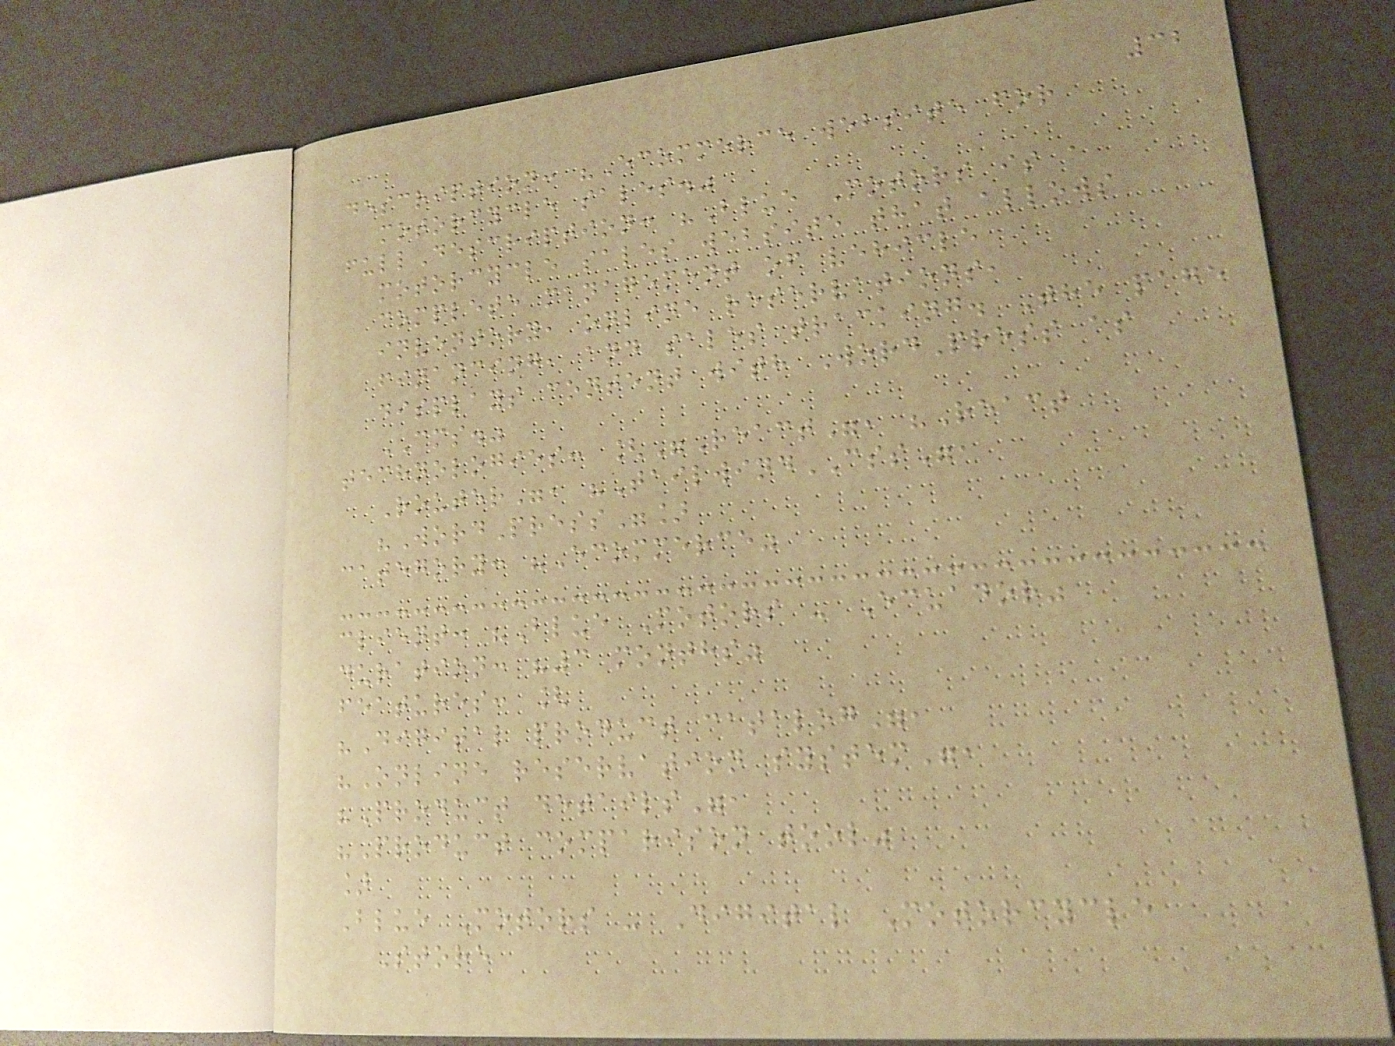32
description: "Ecommerce website for
motorcycle sales."
fullDescription: "Blue Motors is a
motorcycle sales website that allows
complete management of vehicle
inventory, online reservations,
financing, and sales tracking. The page
displays content with WordPress as
CMS."
technologies: ["React", "React
Router", "TailwindCSS",
"WordPress"]
category: "Ecommerce"
client: "Blue Motors - Ecuador"
duration: "3 months"
features: [
"Digital product catalog",
"Online reservation system",
"Product details",
"Product comparison tool"
]
Blue Motors - Digital Motorcycle
Store
